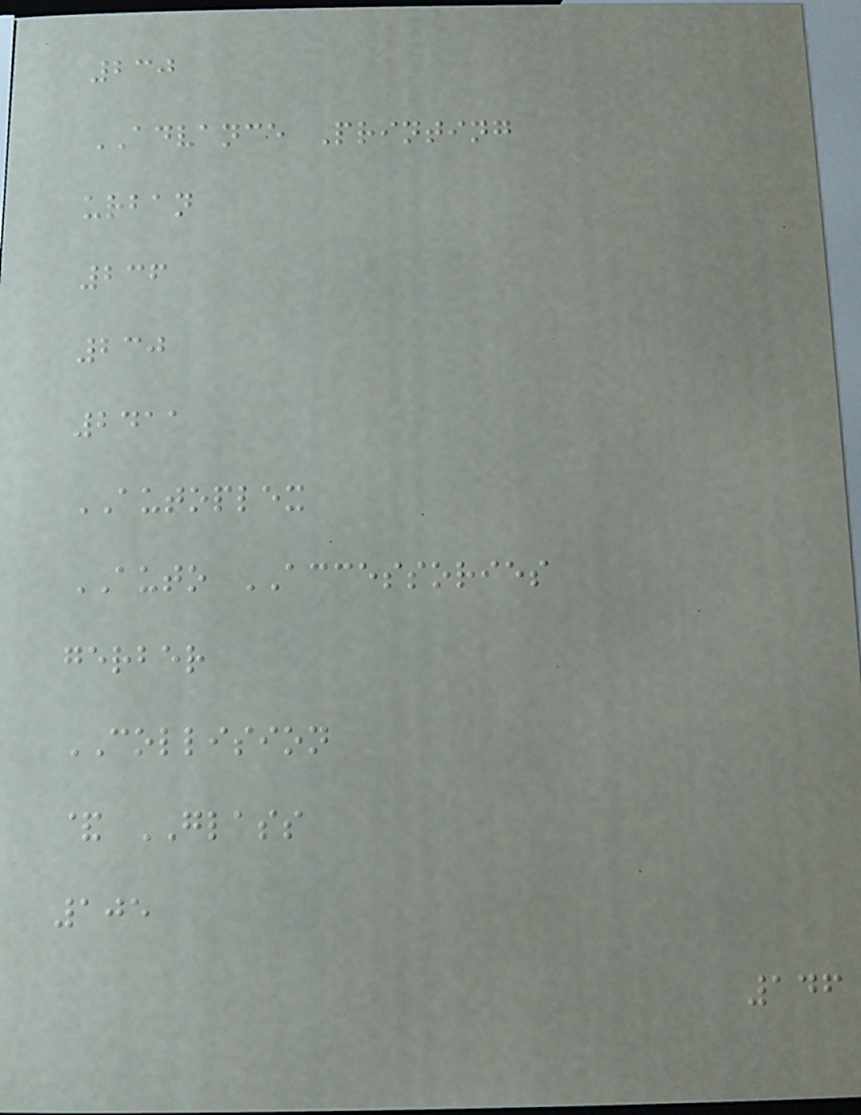230
ADVANCE Printing
urban
236
230
2411
AUTOPLEX
AUTO ACCESSORIES
gerber
COLLISION
& GLASS
105
146
